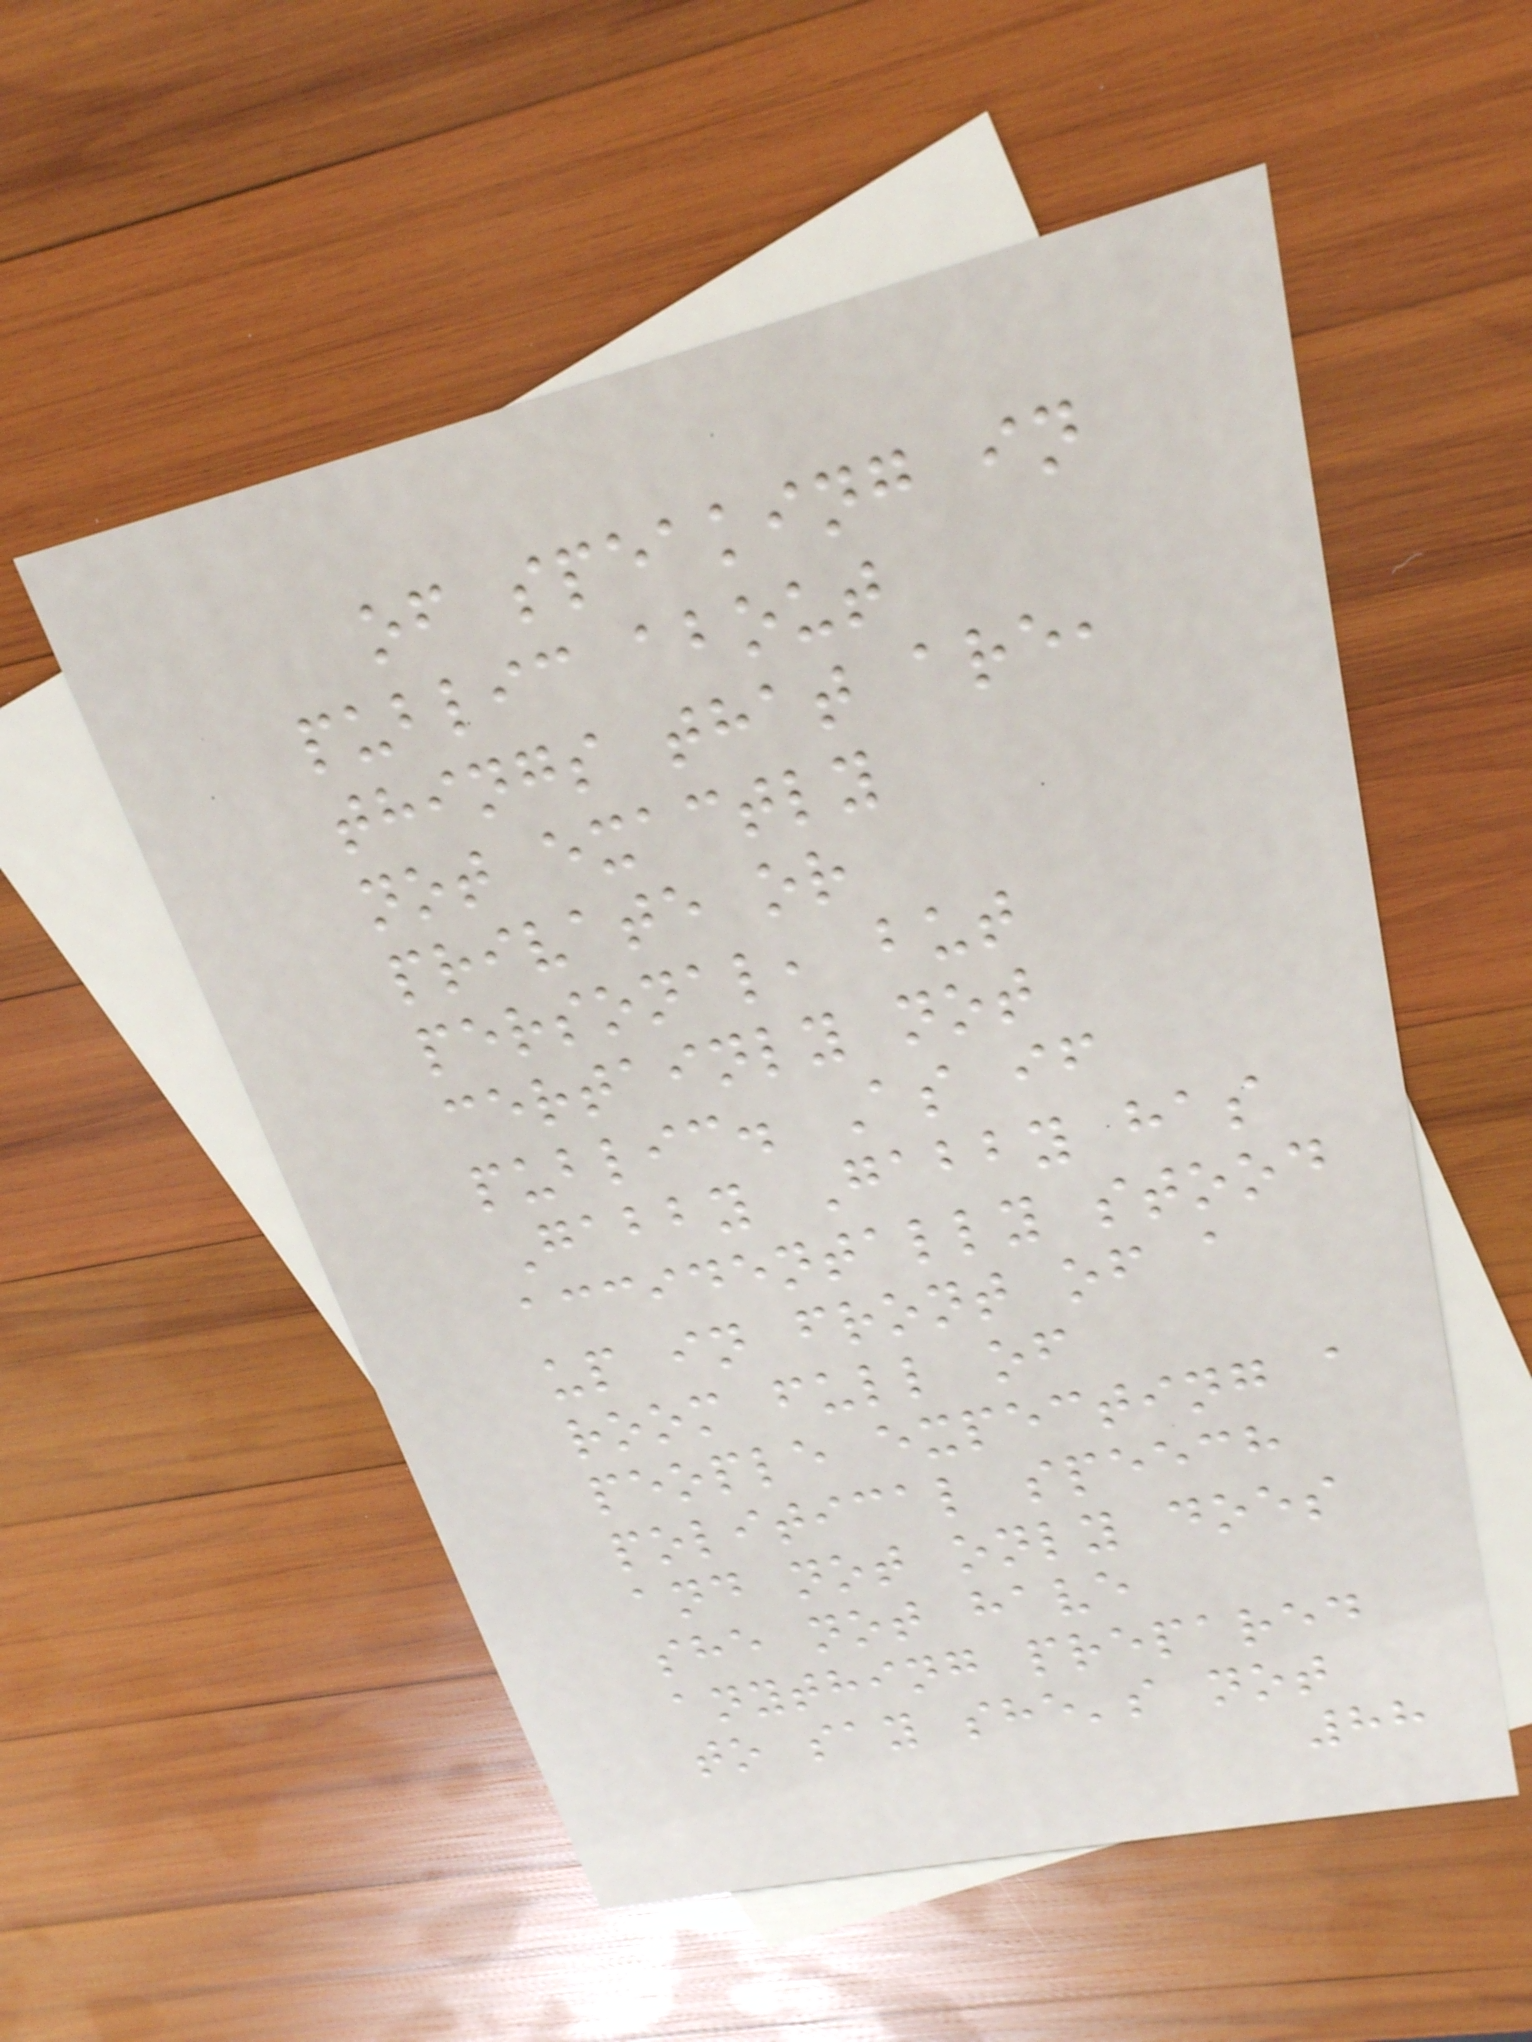of speaking in
public about
things that are,
not exactly
private or
personal, but
certainly not
public. As if
Gabby Gabby has
accidentally stood
up in front of a
room full of
people expecting a
political speech
and not only does
she not have
anything prepared
to say she's not
88
